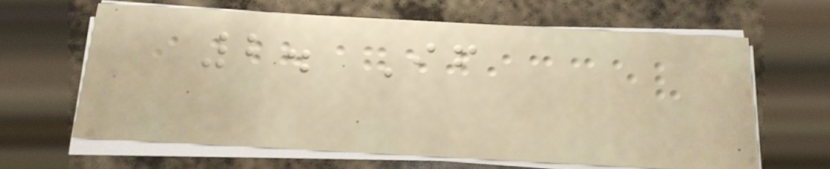2. If
